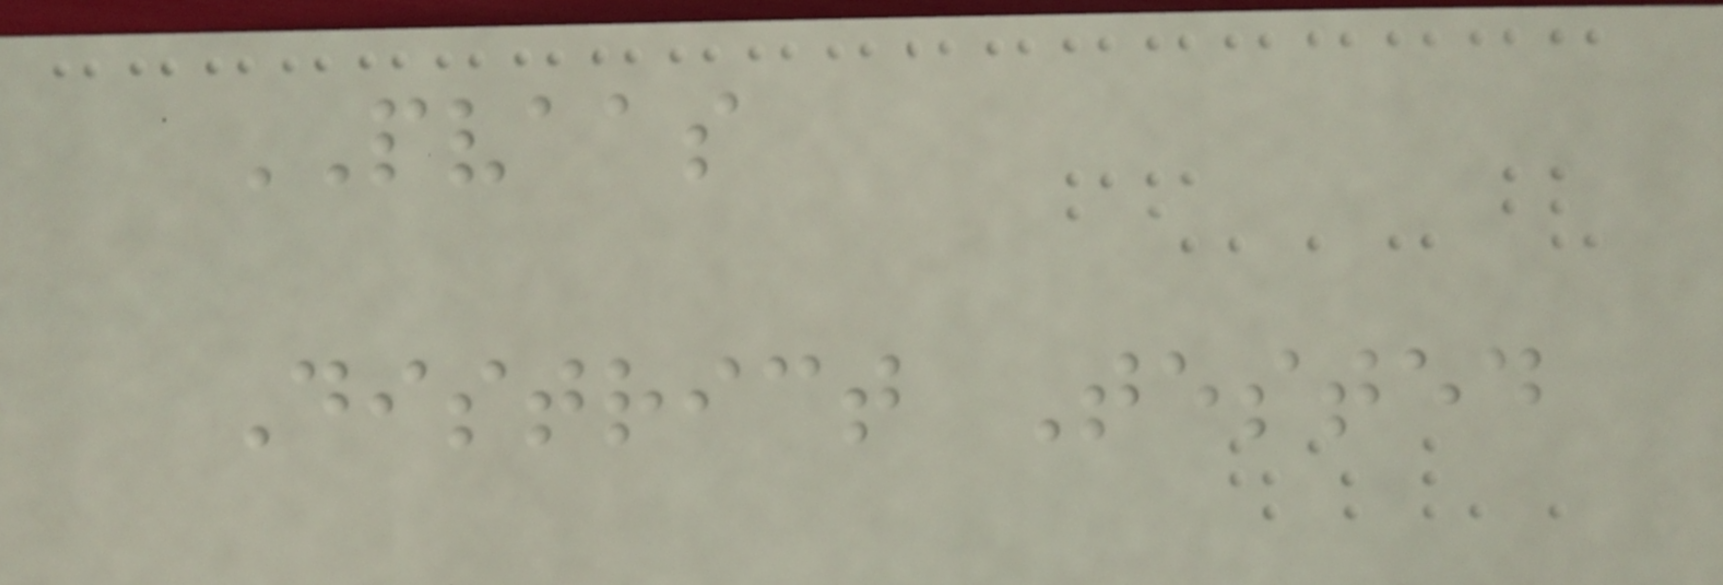PVAAS
District Tested
